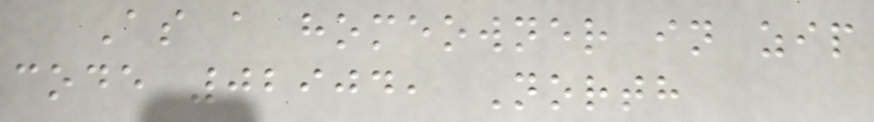As a homeowner in zip
code 02904, North
